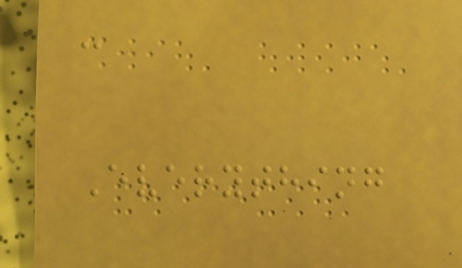-
Everything
